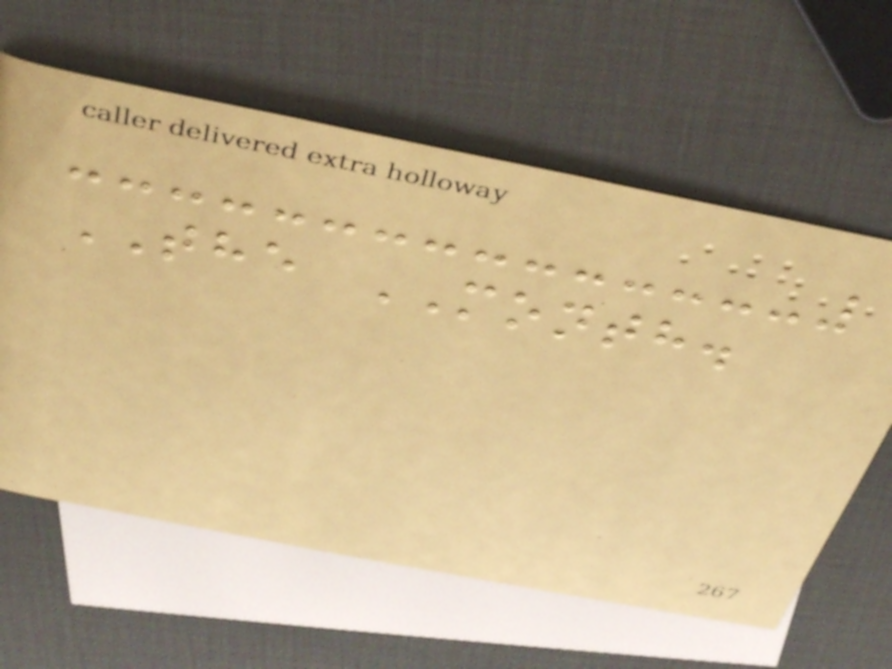THE MONTH.
